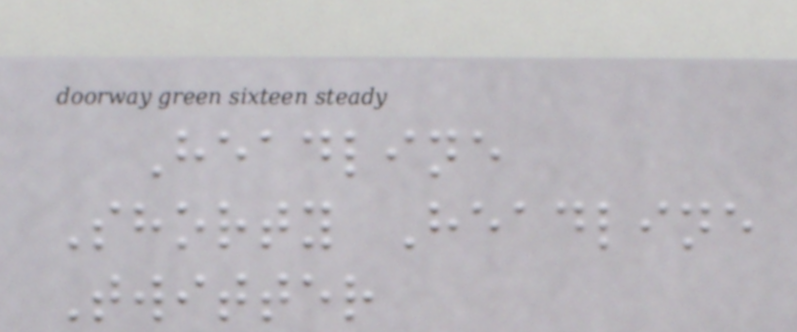Headline
Shorty Headline
Twitter
